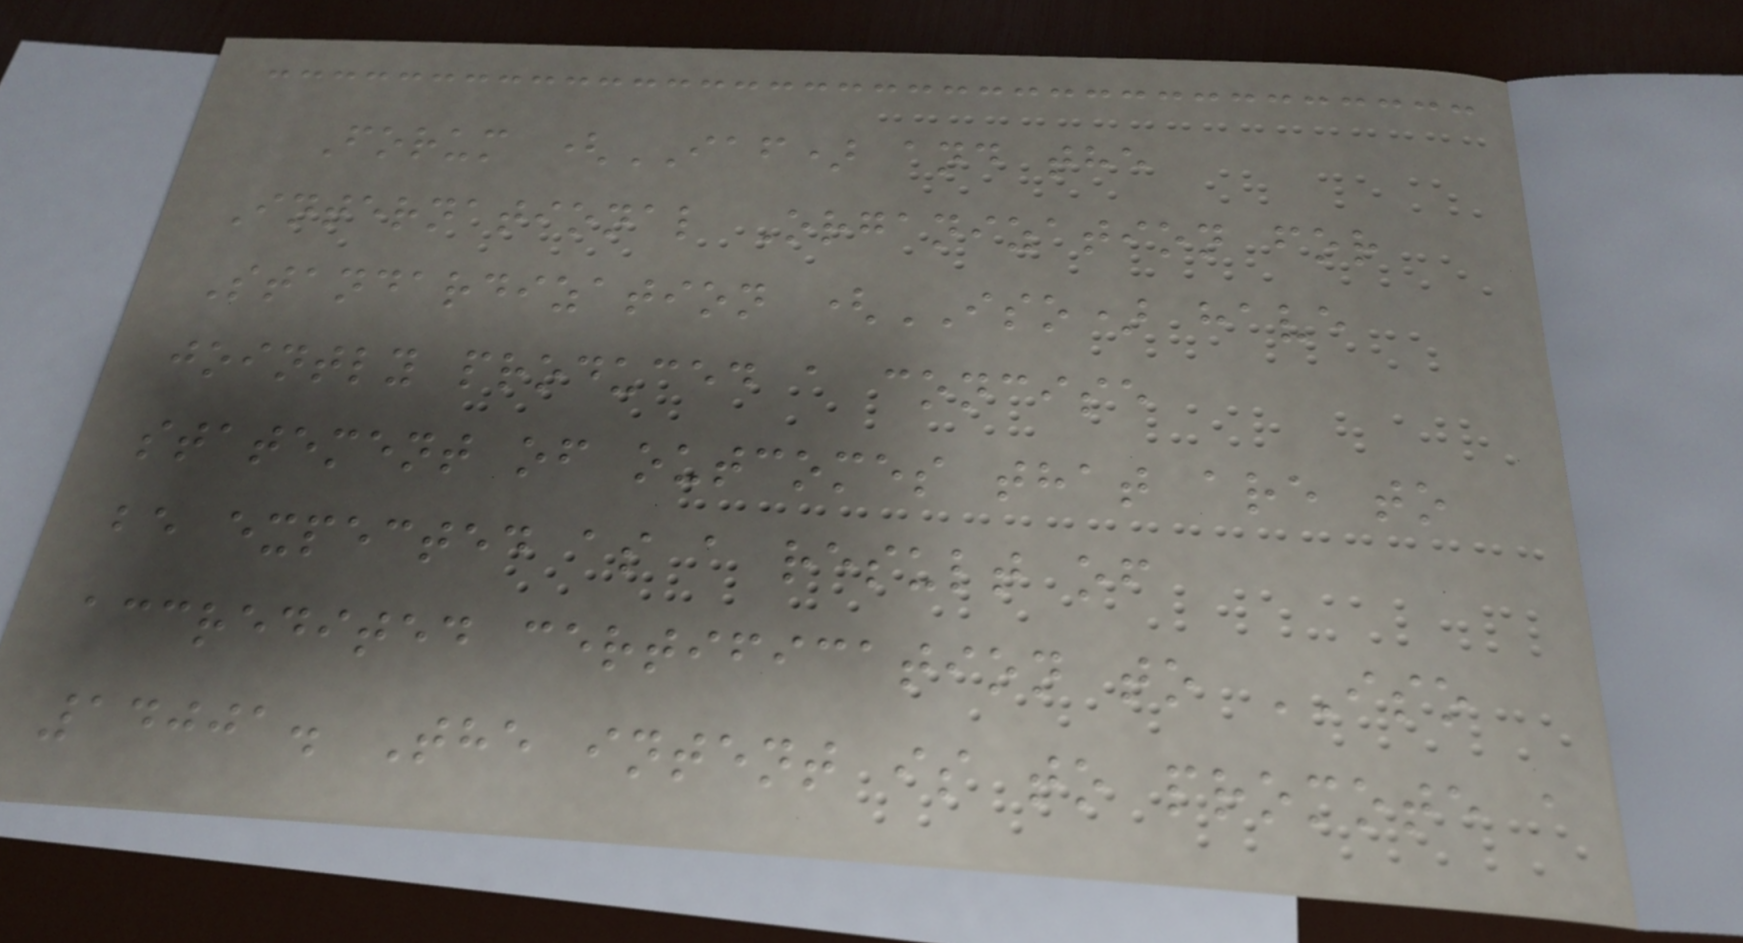Forum (IAF) and the
International Organization for
Standardization (ISO) have
jointly produced a concise
statement of outcomes that are to
be expected as a result of
accredited certification to ISO
14001. The intent is to promote a
